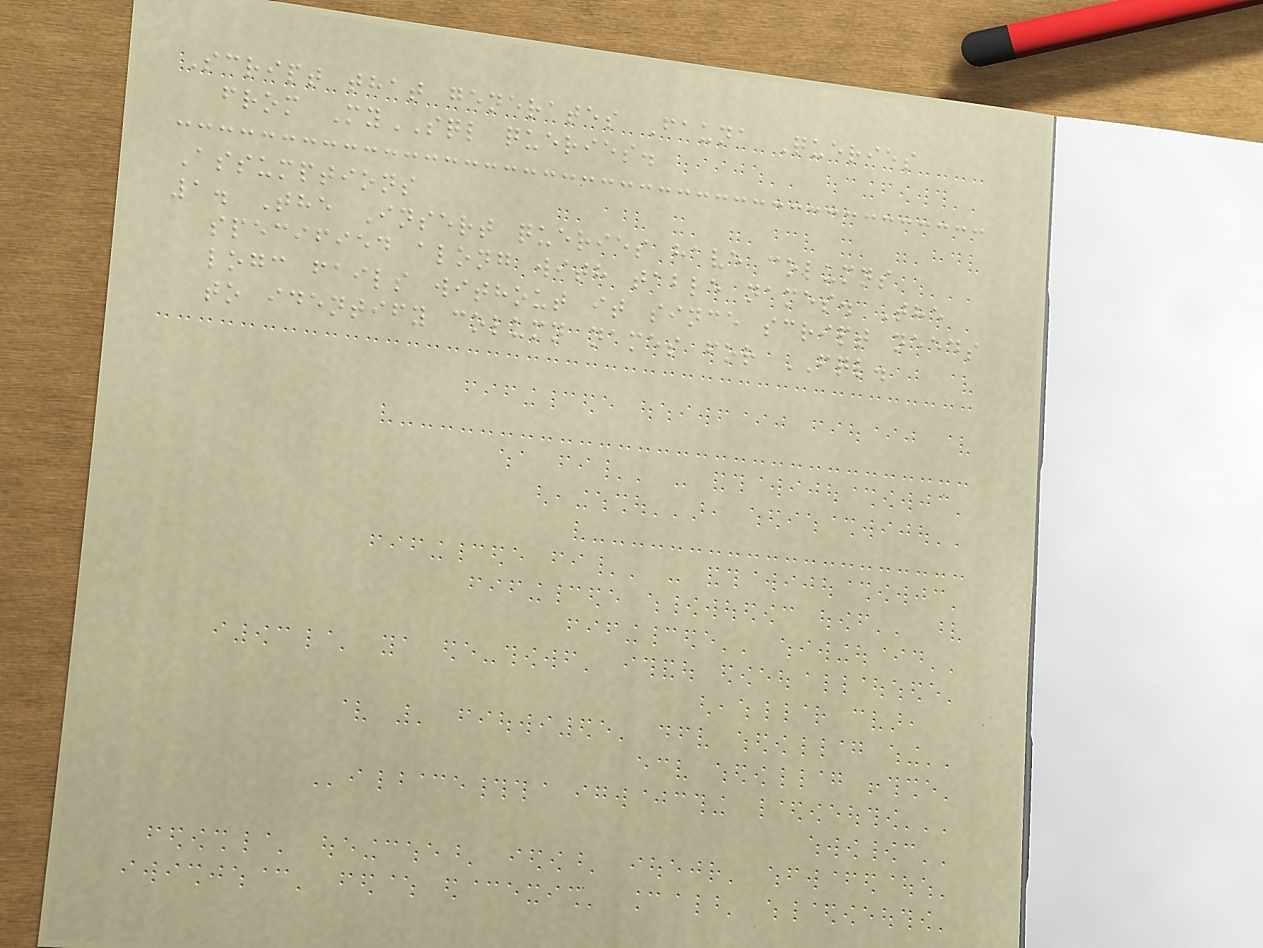Script that generates Fauna Queries
from MySQL queries.
Assumptions
1. The Insert queries have columns
specified along with table names. The
logc fails without it since script needs
to identify column names for FQL.
